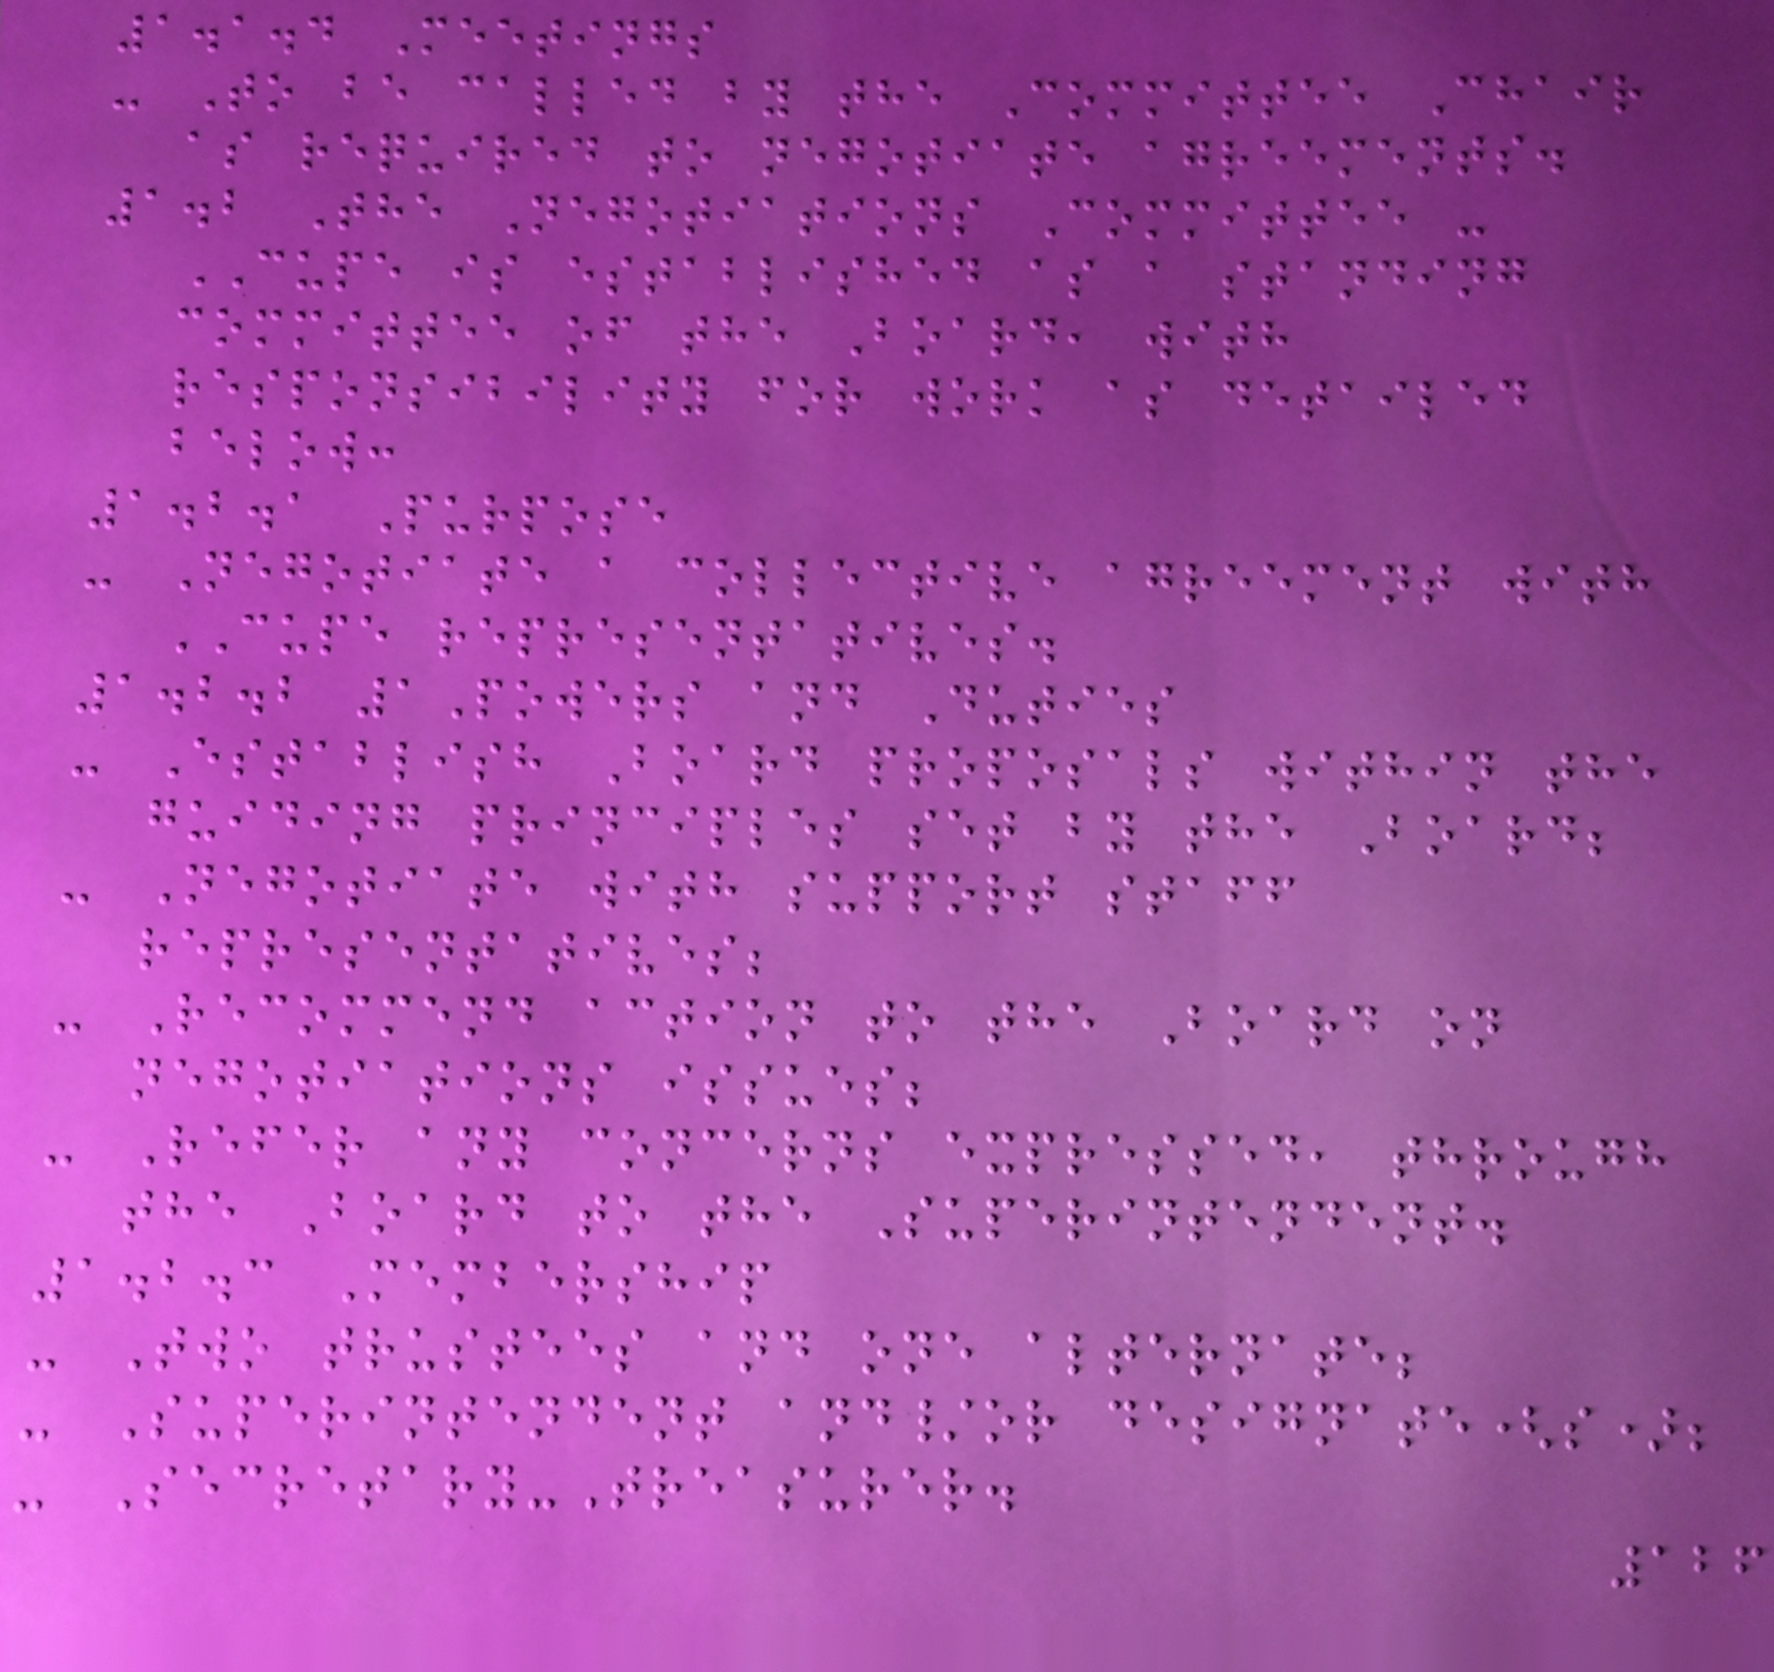1.1.4 Meetings
- To be called by the Committee Chair
as required to negotiate agreements.
1.2 The Negotiations Committee -
CUPE is established as a standing
committee of the Board, with
responsibility for work as detailed
below:
1.2.1 Purpose
- Negotiate a collective agreement with
CUPE representatives.
1.2.2 1Powers and Duties
- Establish Board proposals within the
guiding principles set by the Board;
- Negotiate with support staff
representatives;
- Recommend action to the Board on
negotiations issues;
- Refer any concerns expressed, through
the Board to the Superintendent.
1.2.3 Membership
- Two trustees and one alternate;
- Superintendent and/or designate(s);
- Secretary-Treasurer.
126
